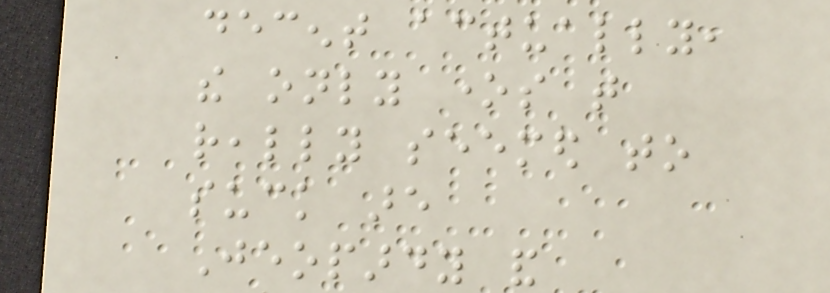decent actually,
the only ones that
really seemed to
suck are
Jeopardy and
